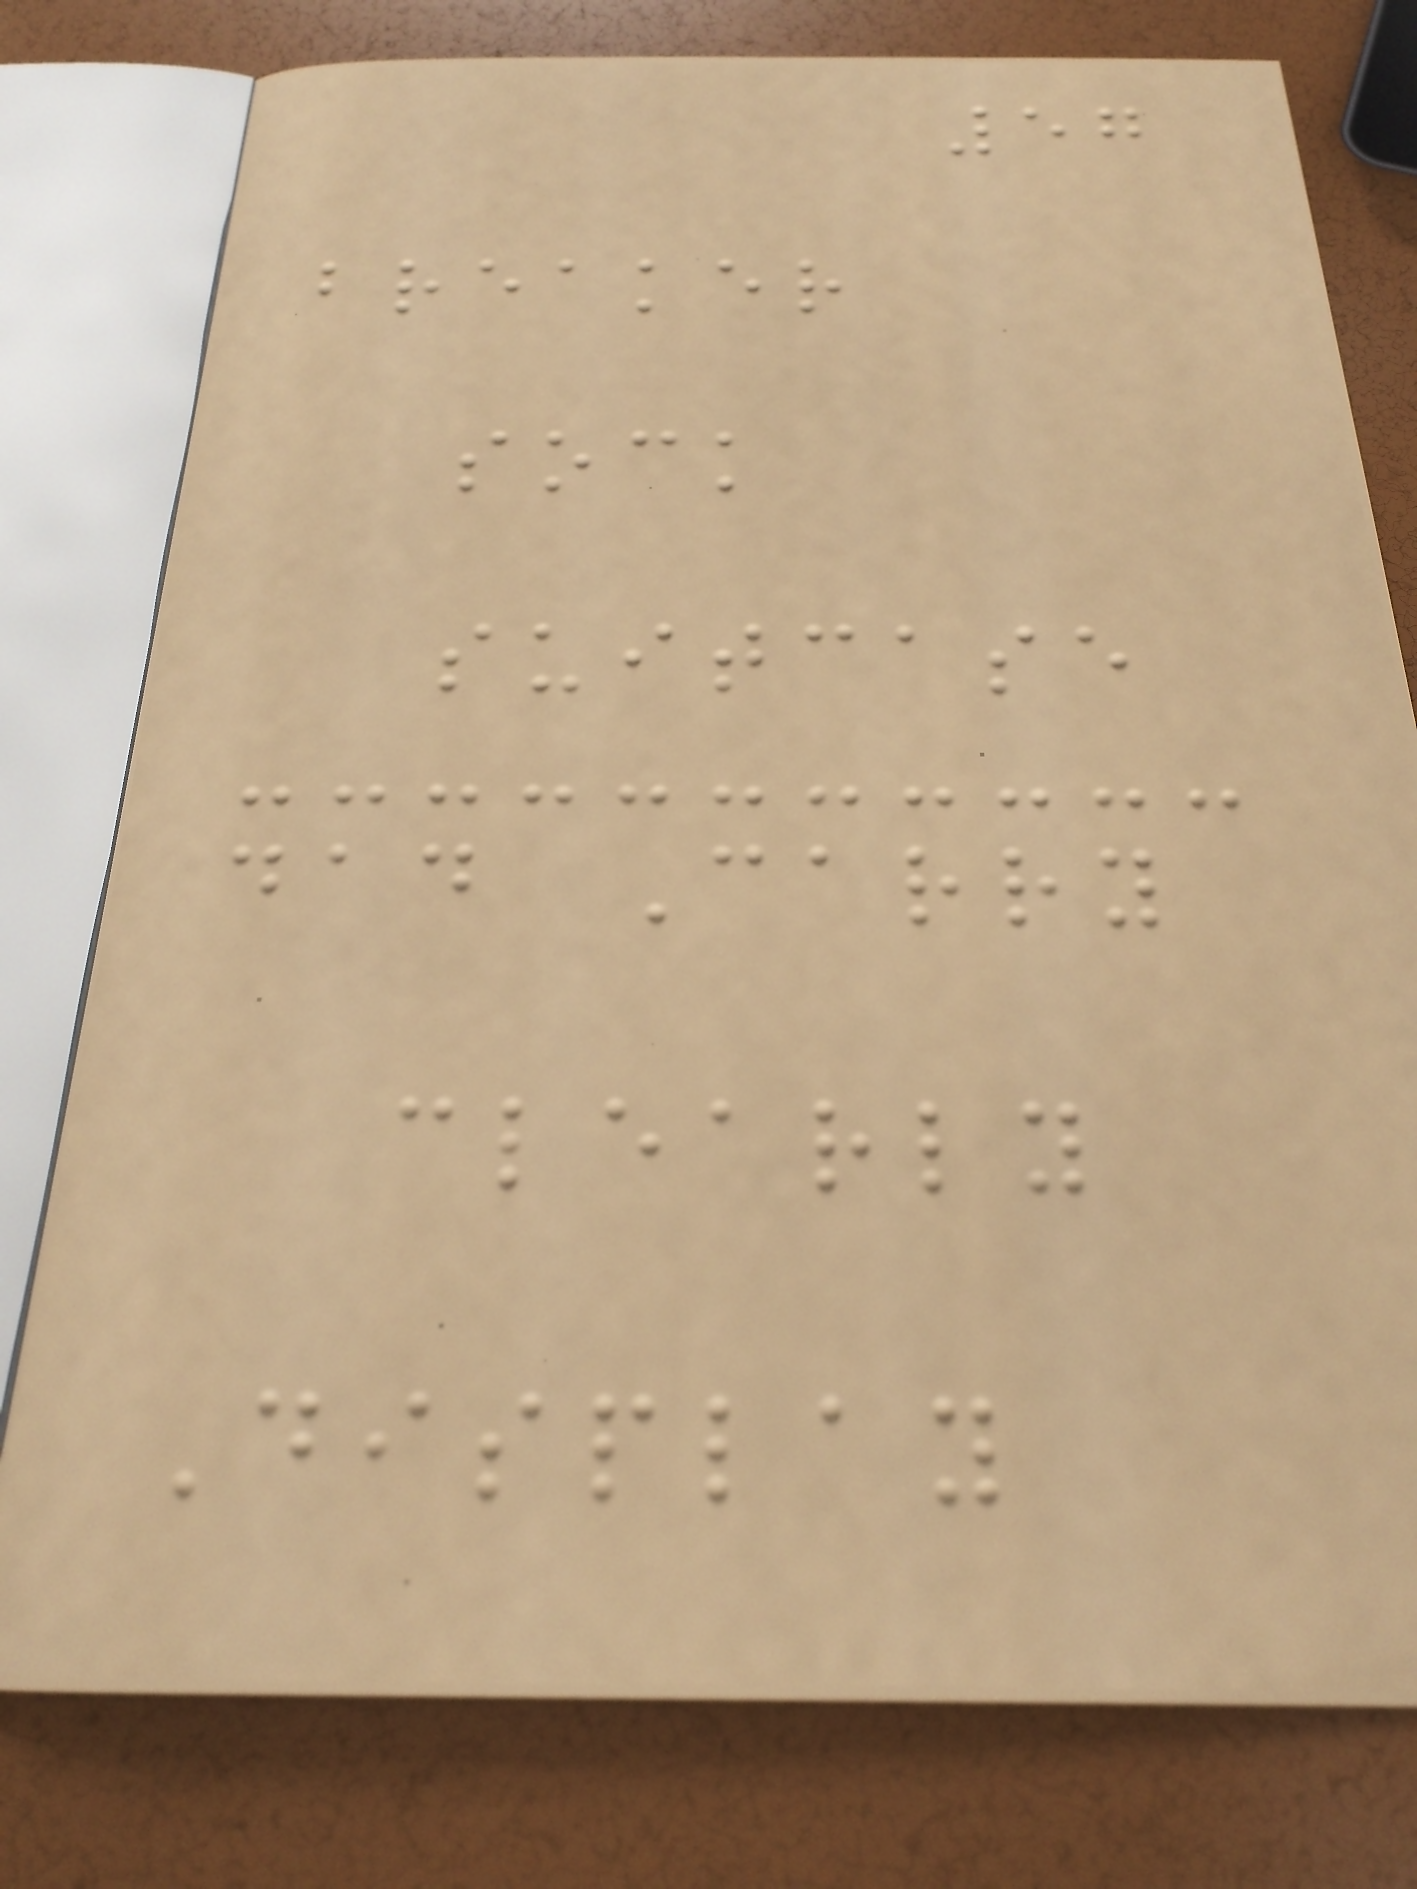57
breaker
sock
suitcase
dad Carry
clearly
Display
